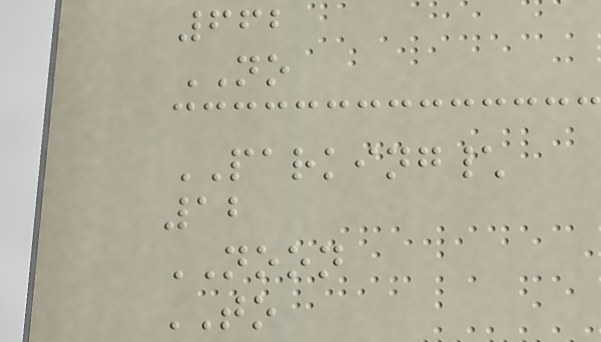662
NO
PARKING\
12
NOON
TO
